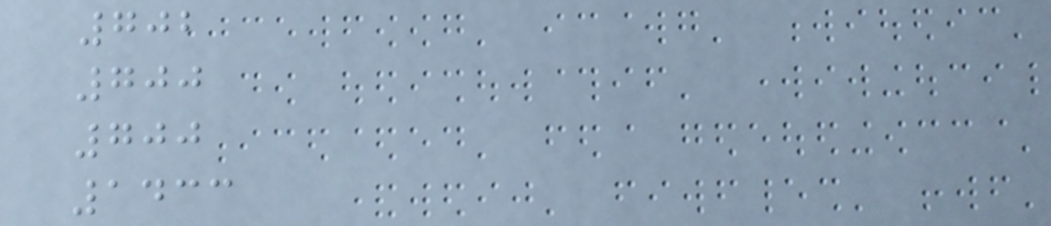702
700
700
1433
